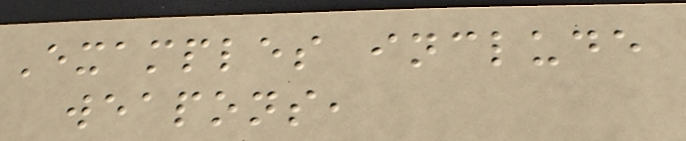Examples include
weapons,
